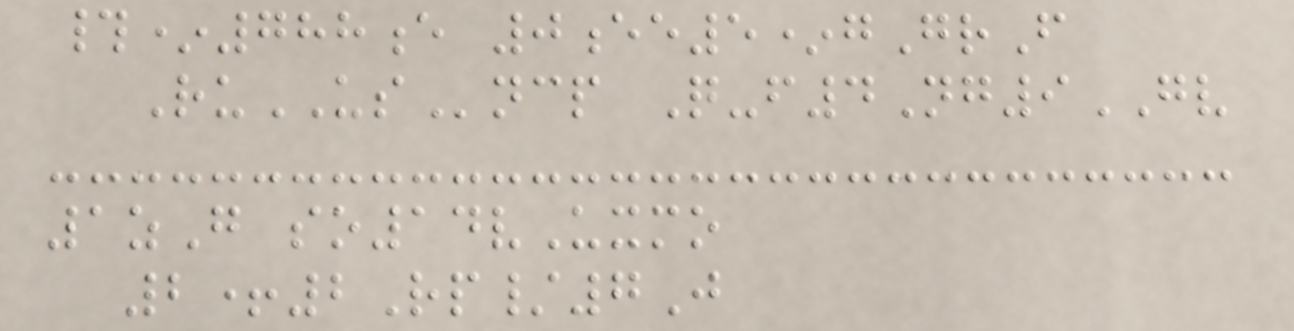#*788e 0ee5*gGrF
RuUSncp Q-f4Ng9GV
1zG so14vUxmo
2+2Rp/7J
